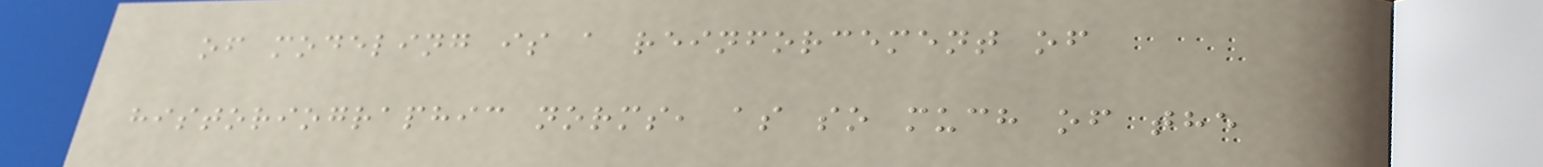of modeling is a reinforcement of
historiographic norms, as so much of the
